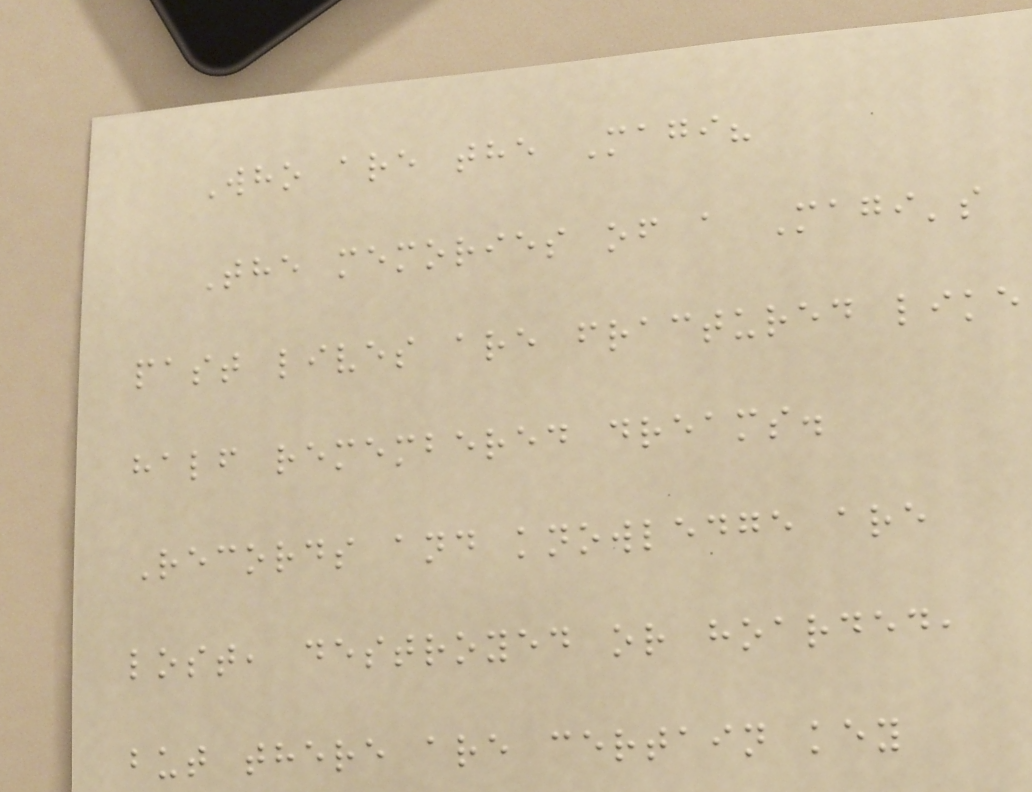Who are the Magi?
The memories of a Magi's
past lives are fractured like
half remembered dreams.
Records and knowledge are
lost, destroyed or hoarded,
but there are certain key
